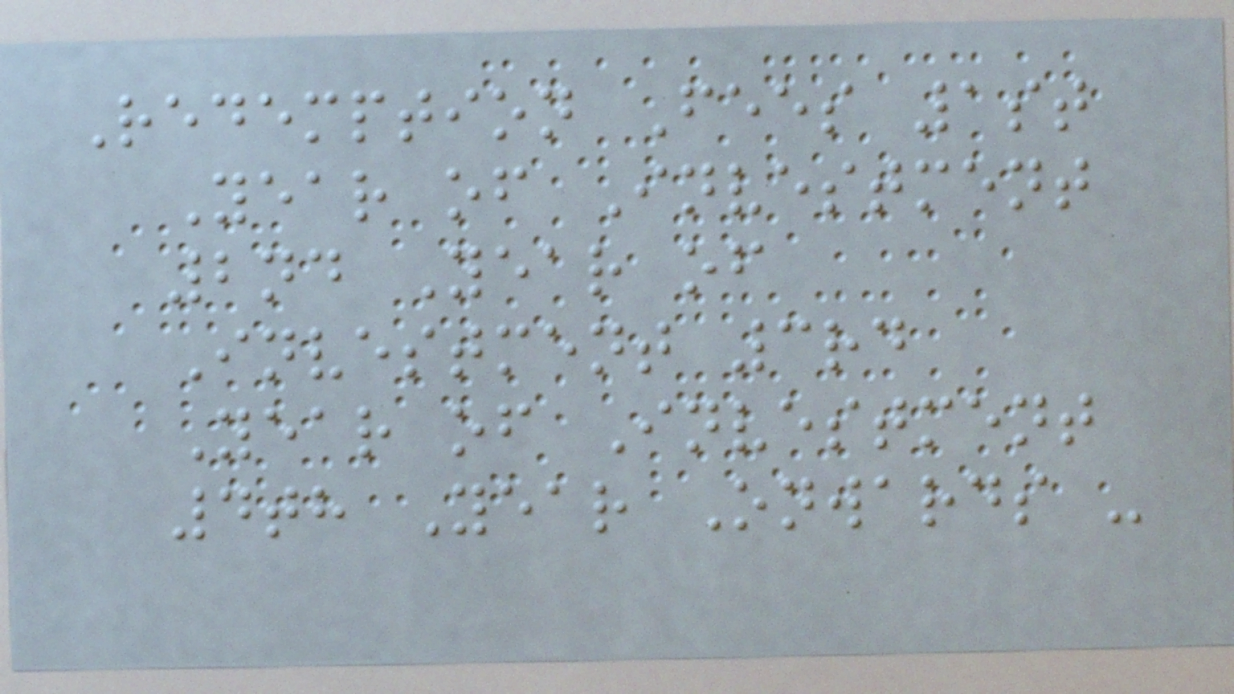Redemption Fees 1st
Year of Investment
2nd Year of
Investment 3rd
Year of Investment
4th Year Onwards -
